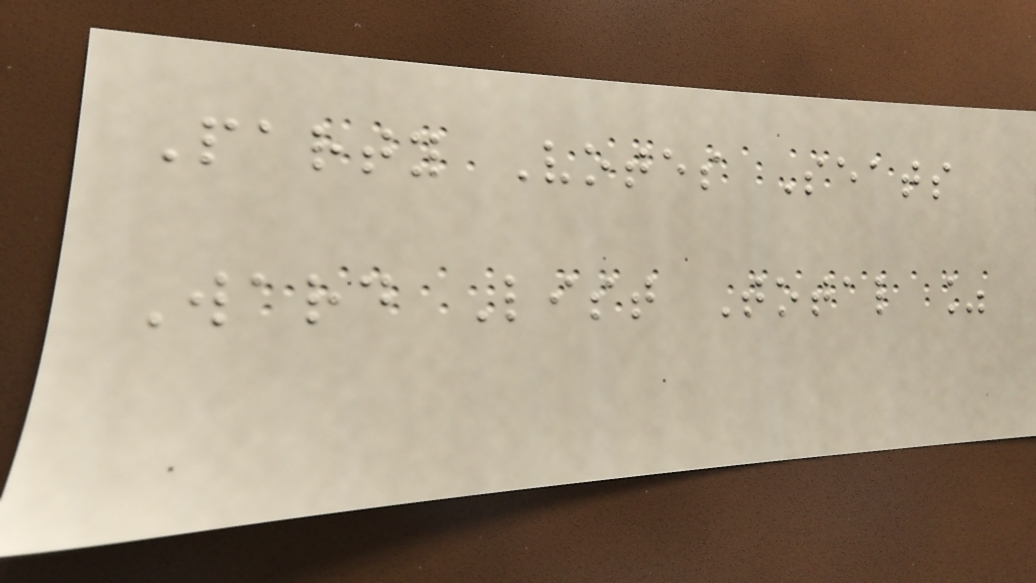Party Votes Seats
Ward List Total %
